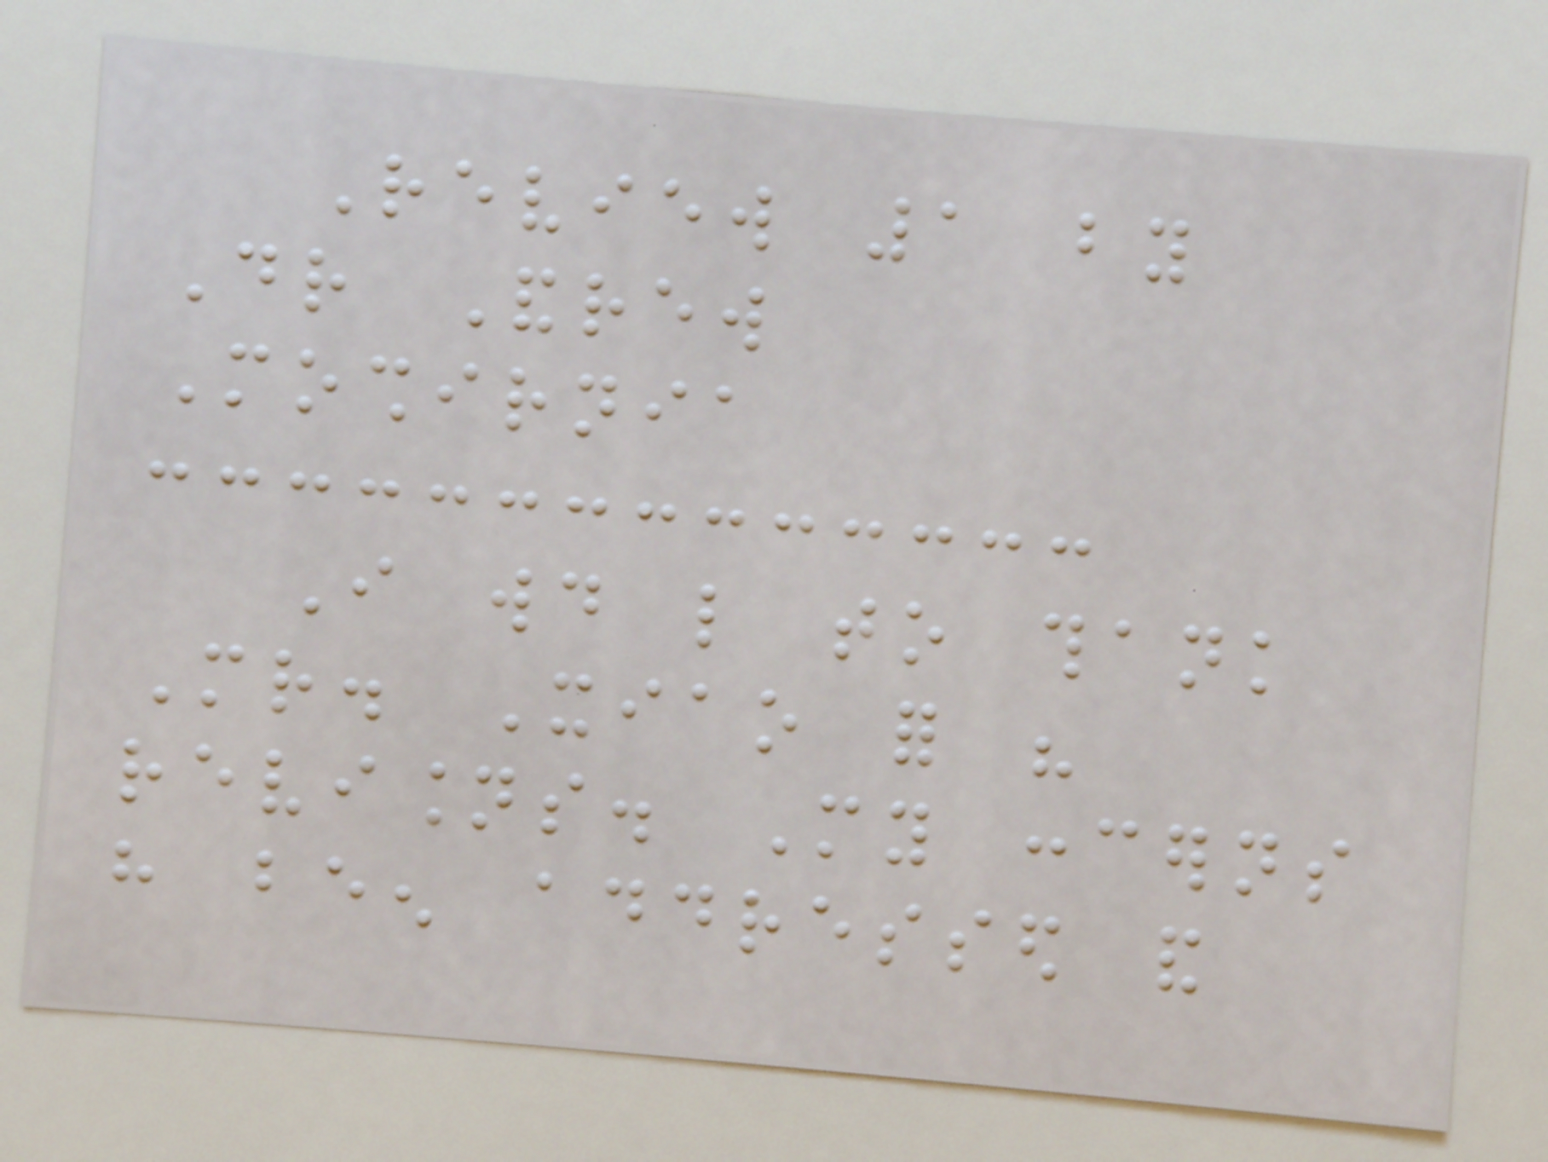Review 1 by
Dr Andrew
Moshirnia
I would like to thank
Mr. Xiao for his
revisions. My concerns
have been addressed and
